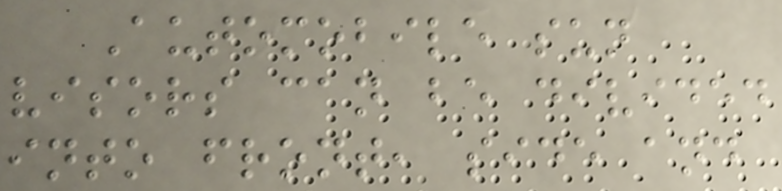Automobile sun
visors can be divided
into front, side and
